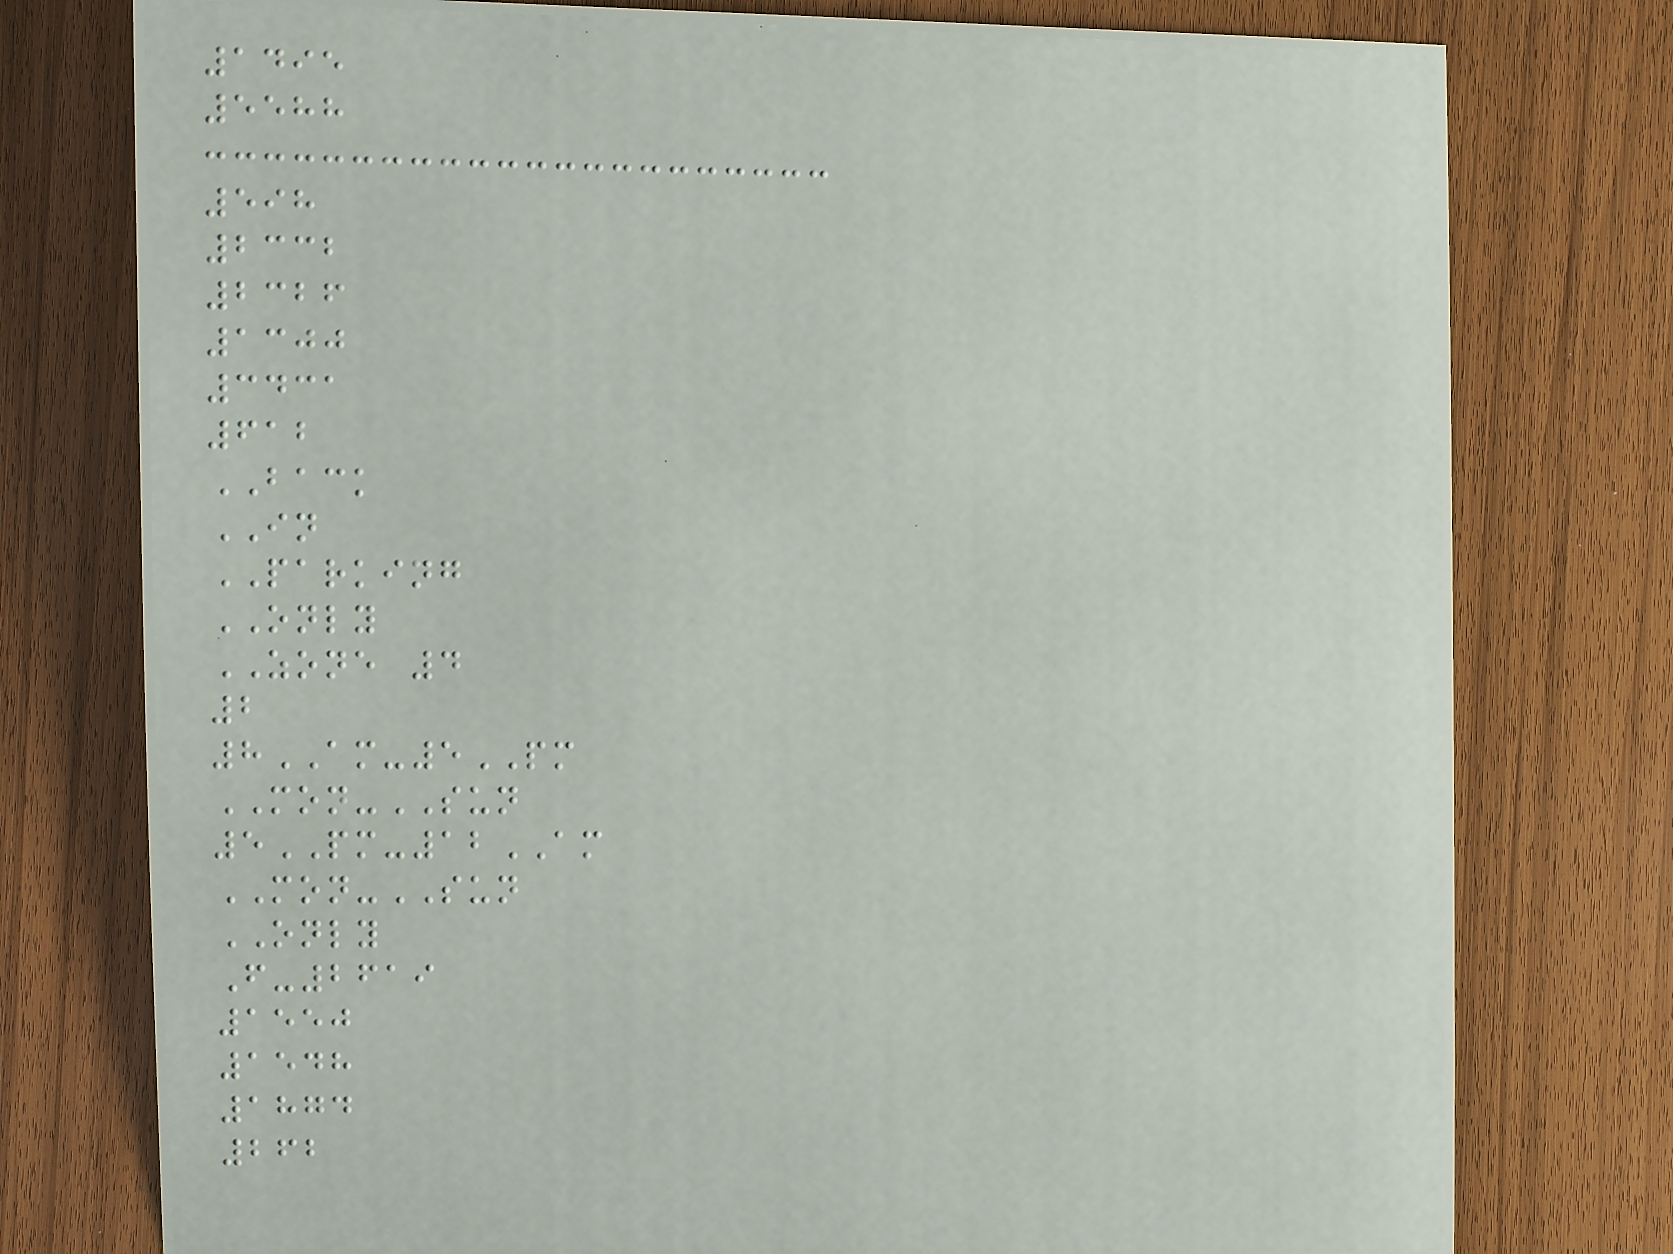1495
5588
598
2332
2326
1300
3431
612
BACK
IN
PARKING
ONLY
ZONE 4
2
8AM-5PM
MON-SUN
5PM-12AM
MON-SUN
ONLY
F-2619
1550
1548
1874
262
